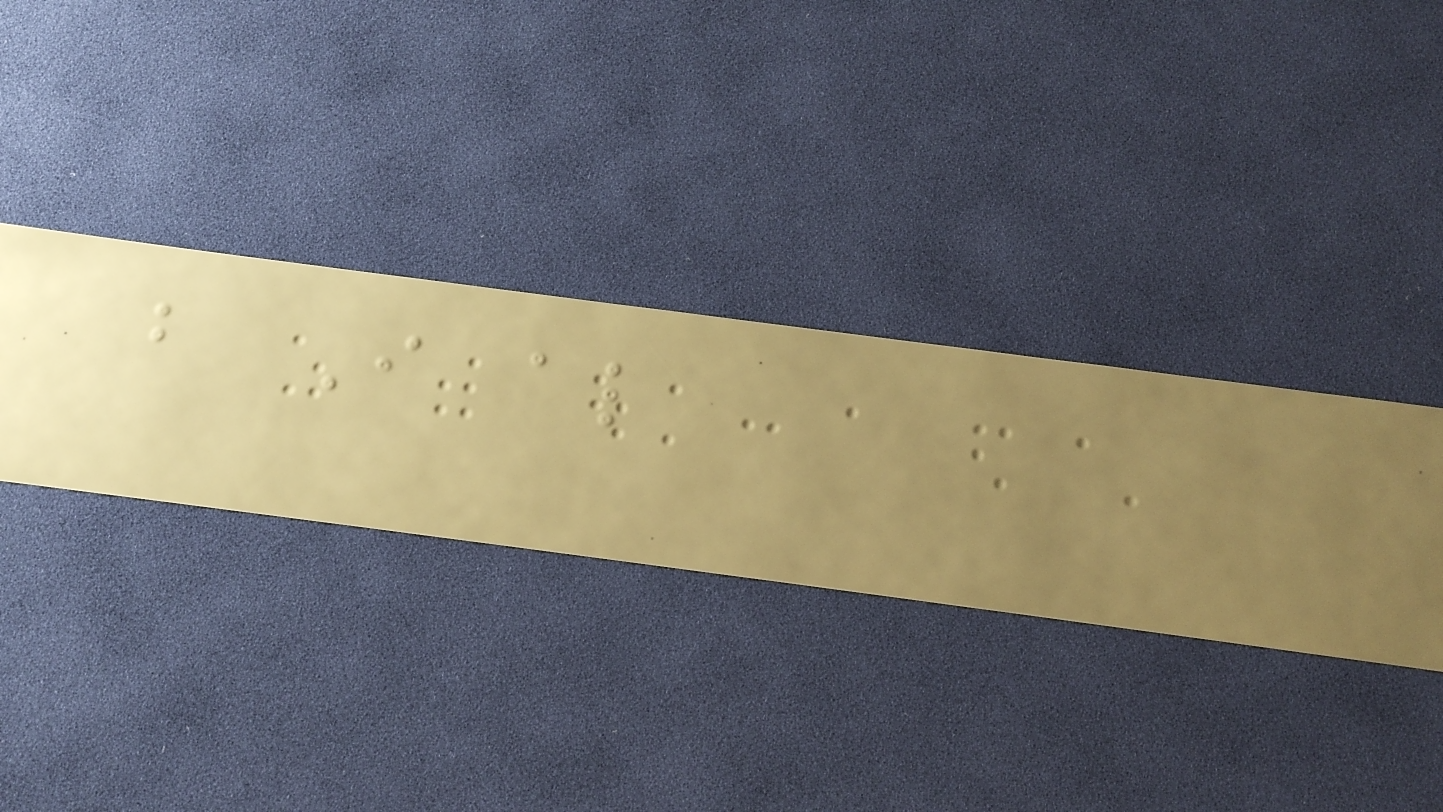but I also
